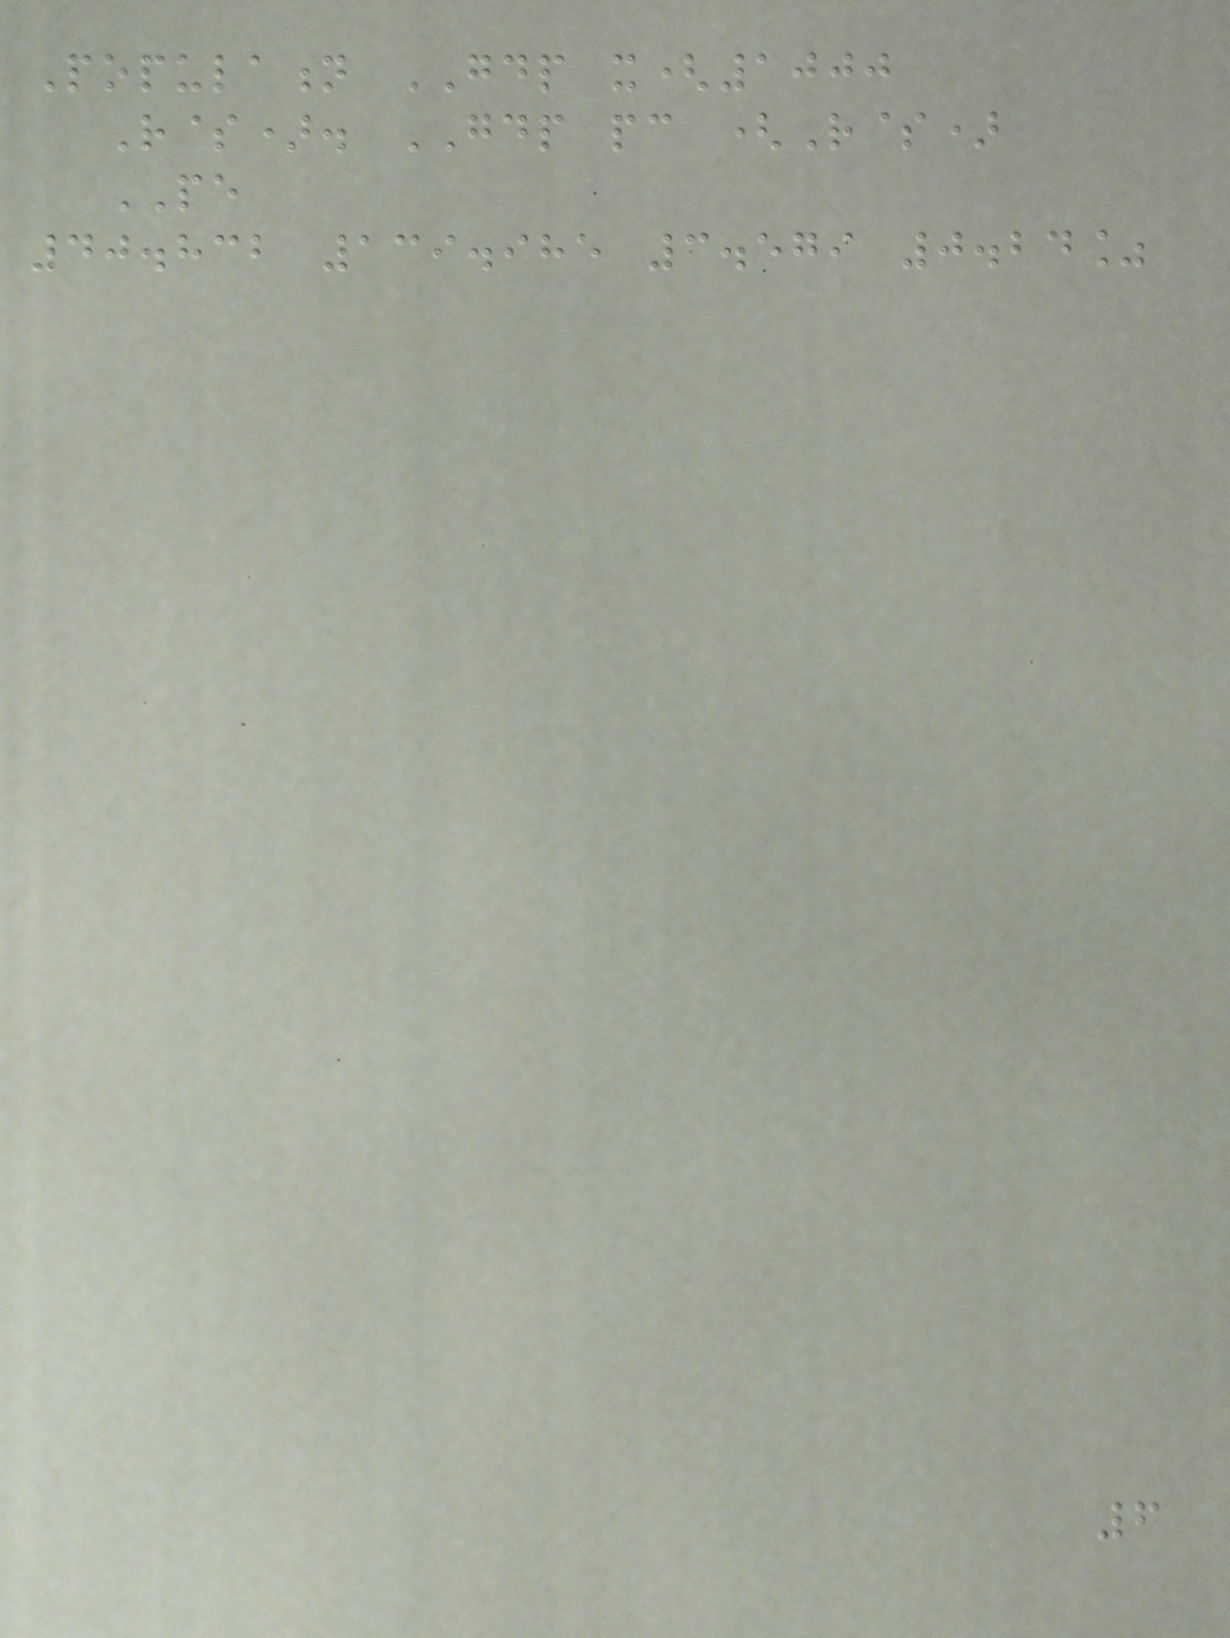Population GDP x(1000
R$). GDP pc (R$)
PE
40.832 139.985 3.579 0.24%
6
